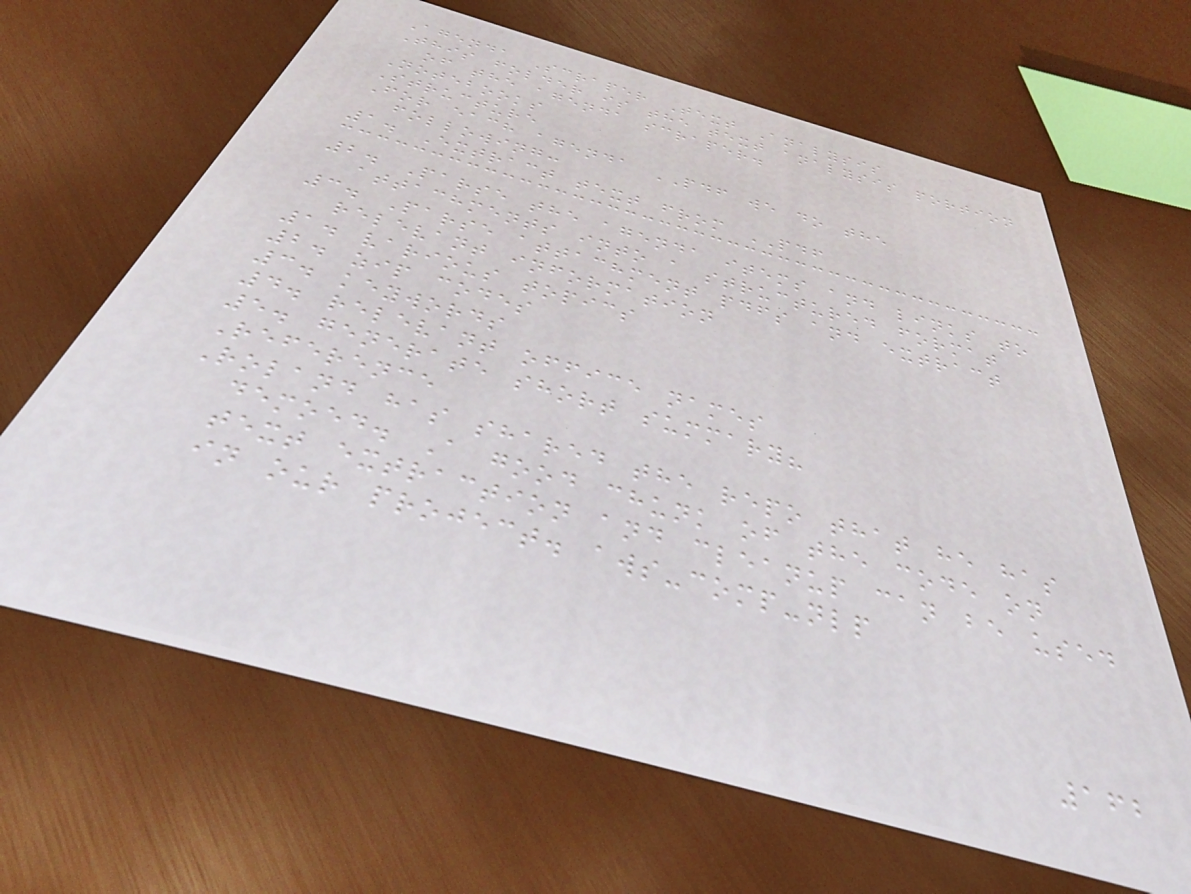Agenda Scraper Text Analysis
This folder is the text analysis portion
of the agenda scraper.
Notebooks
Structure
For each agenda PDF we do the
following:
1. Extract text from PDF
2. Parse the agenda items and links to
attachments into a structured format
3. Parse attachment pdfs and extract
relevant information
1. various topics
2. zip codes
3. keywords
4. relevant office names
5. generate short summary?
Reference
Roland has shared the repo that he has
demoed. A good chunk of the code on
text extraction and cleanup can be used
in our project. aws-comp-nlp
162
